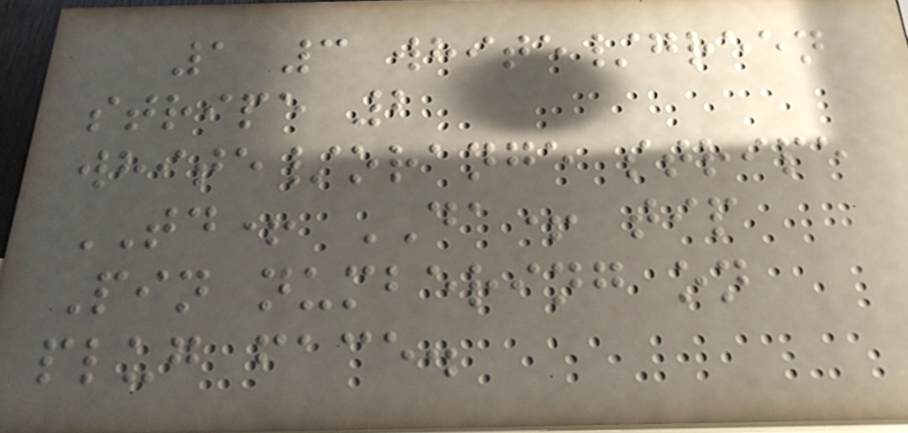1 3 white/green
stripe 2
white/orange stripe
TD+ DA+ tip
Pin numbering on
plug face.
